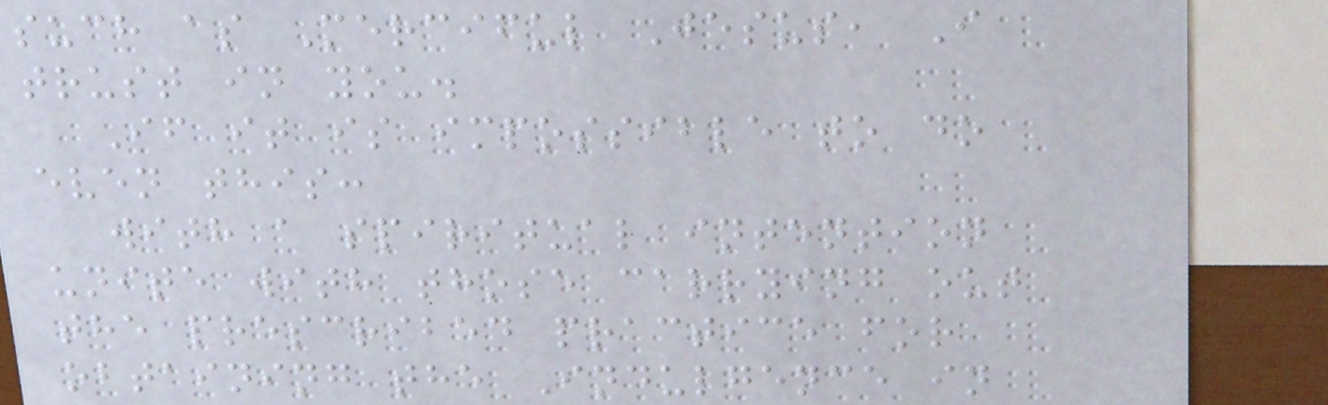such as Merciful Jesus, I
trust in you.
If it is impossible to do
even this:
with a spiritual intention
unite with those carrying out
the prescribed practice for
obtaining the Indulgence in
